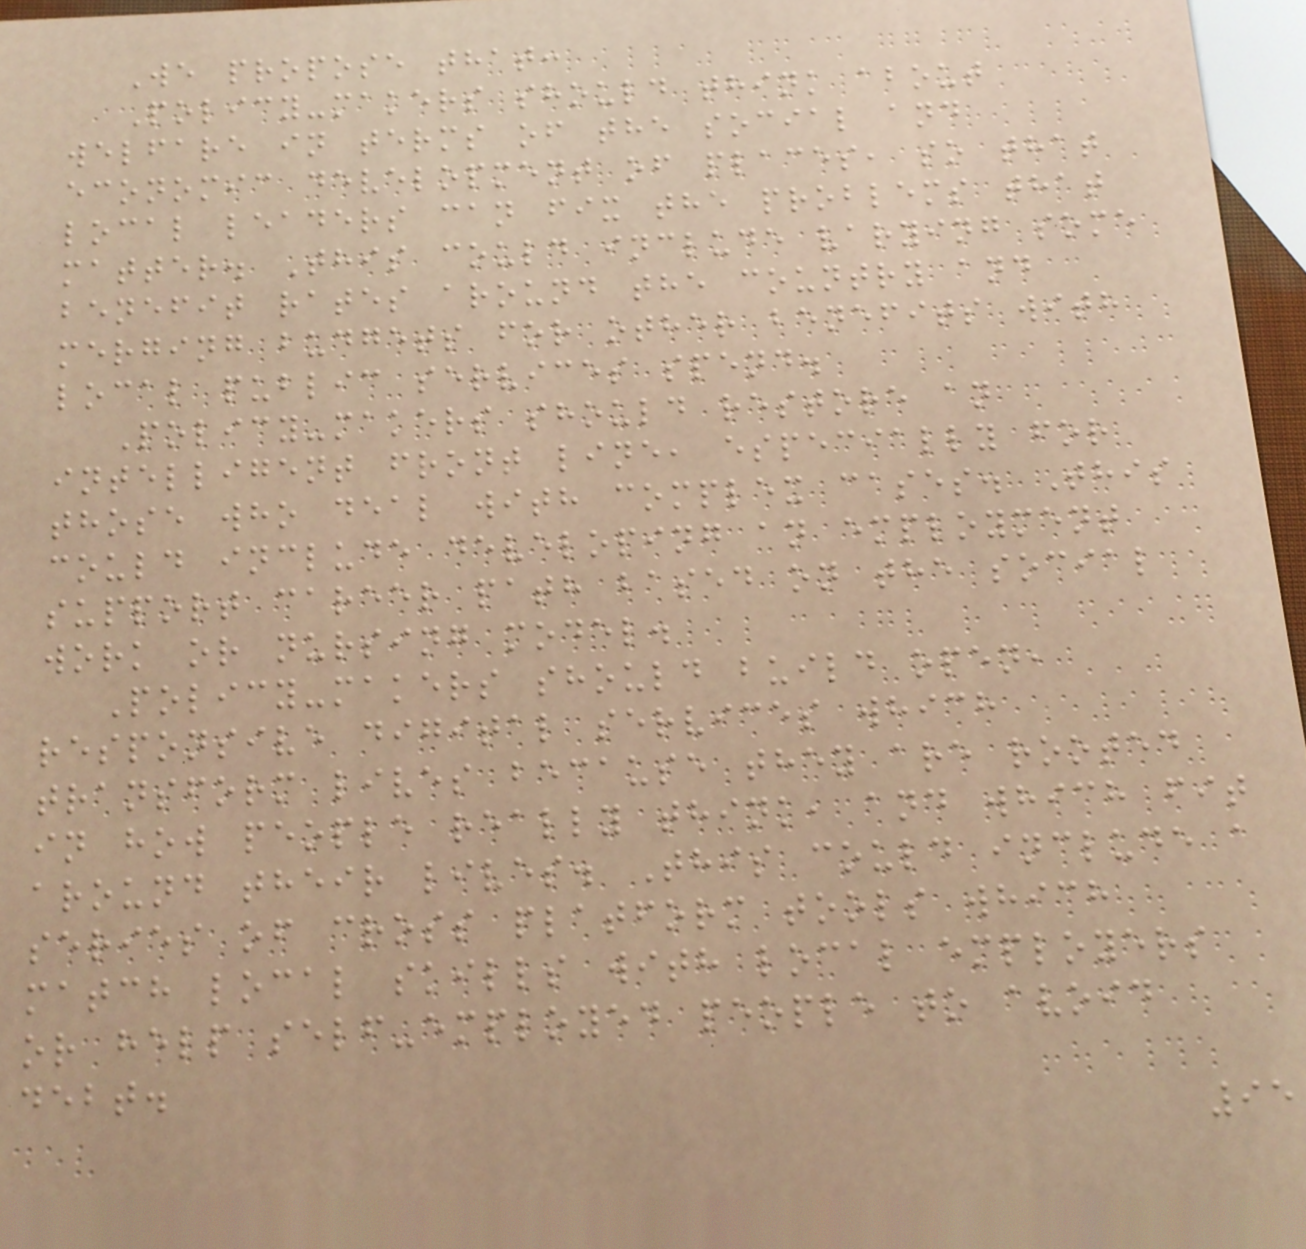We propose that:
Policy-makers should think about
welfare in terms of the social and
economic development of places, so that
local leaders can fix the problems that
matter. This could include varying some
benefit rates around the country and
merging budgets for other benefits with
local public services spend.
Policy-makers should restore an
intelligent front line, especially for
those who deal with complex cases. This
could include developing an employment
support career path based on the social
work or nursing model.
Policy-makers should build open,
responsive digital services which
transform lives because they are rooted
in how people really think, and which fit
around their lives. This could include a
series of cross platform tools which
match local skills with local employers
or help self-employed people to avoid
debt.
95
